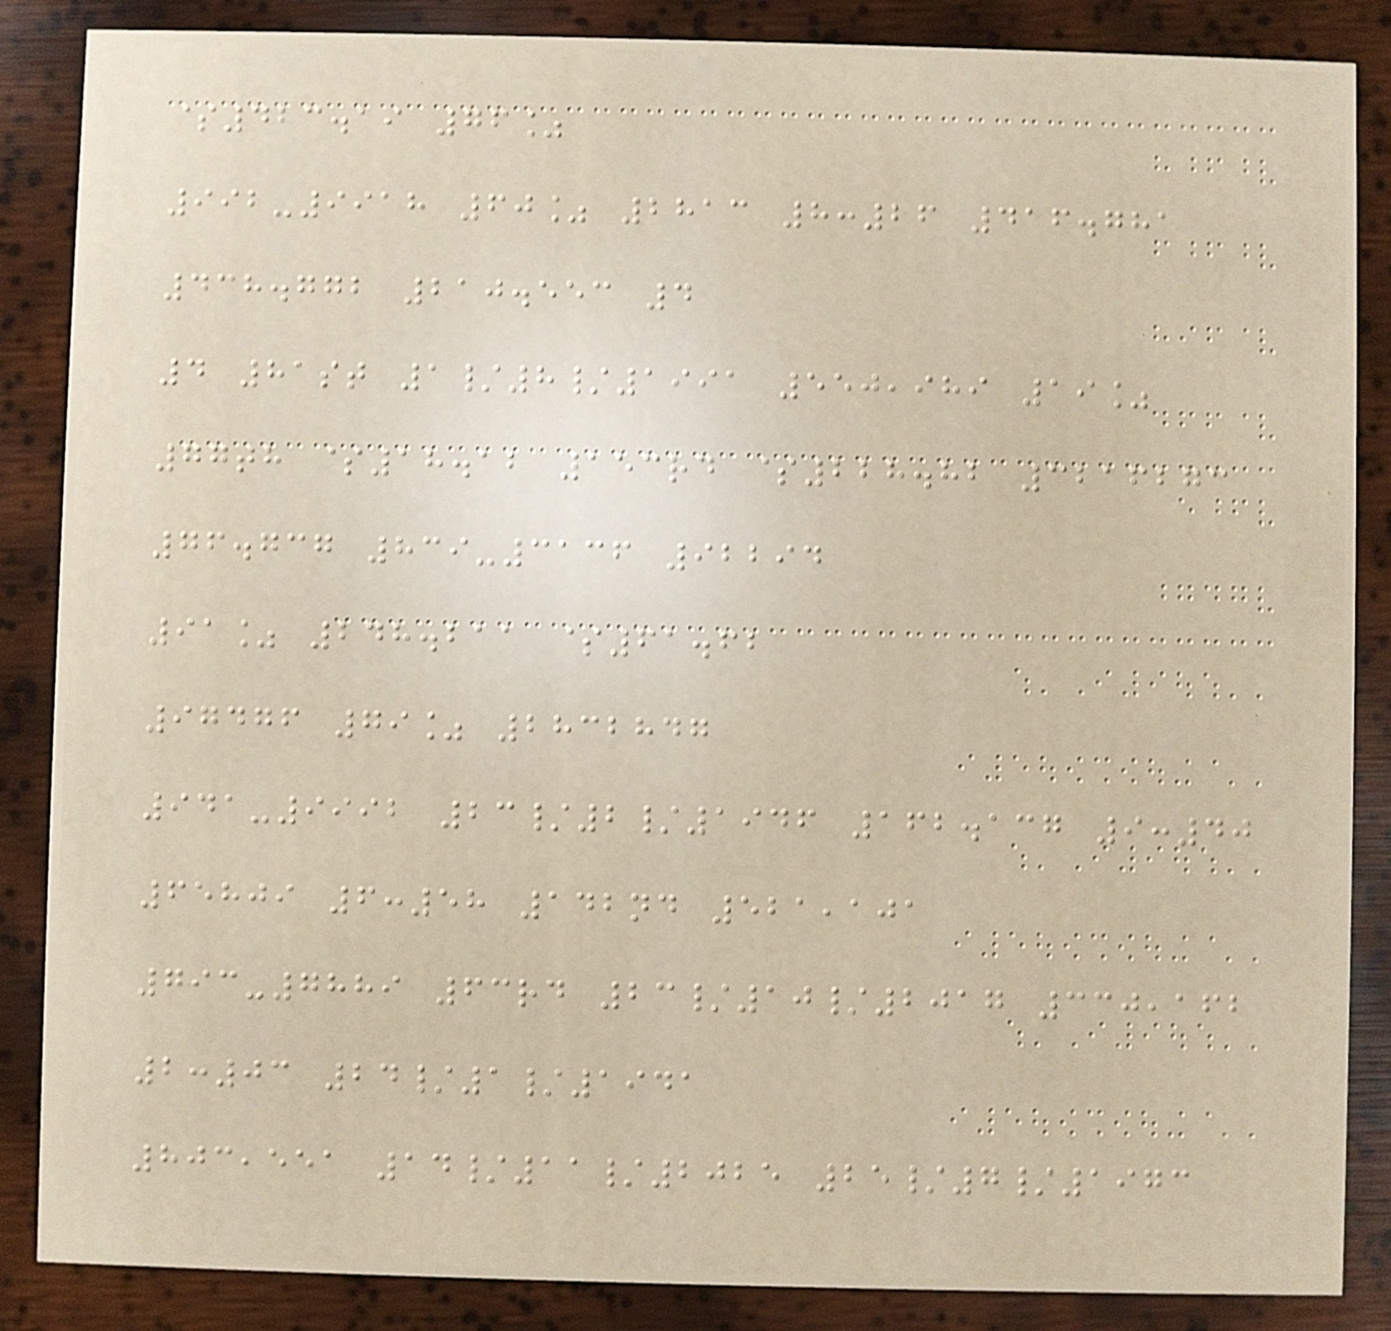$423.19 76%
992-9918 60% 2813 8:26 416.781
438.772 210.553 4
4 81st 1/8/1991 550,989 19%
77th $18.12 153rd $228.82 3216273
76.737 839-3136 92294
91% 248.211 $61.62
97476 79% 2832847
941-9992 23/2/1946 162.137 9:40
65809 6:58 142nd 521,101
793-7889 63rd 23/10/2017 330,162
2:03 24/1/1941
803,551 14/11/2025 25/7/1973
